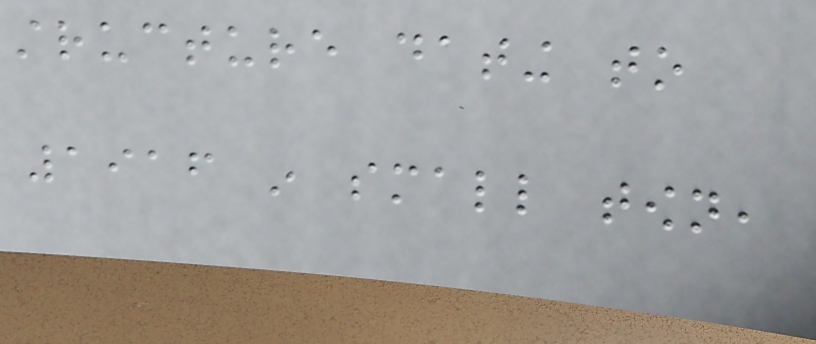structure dating to
1916 in small town,
